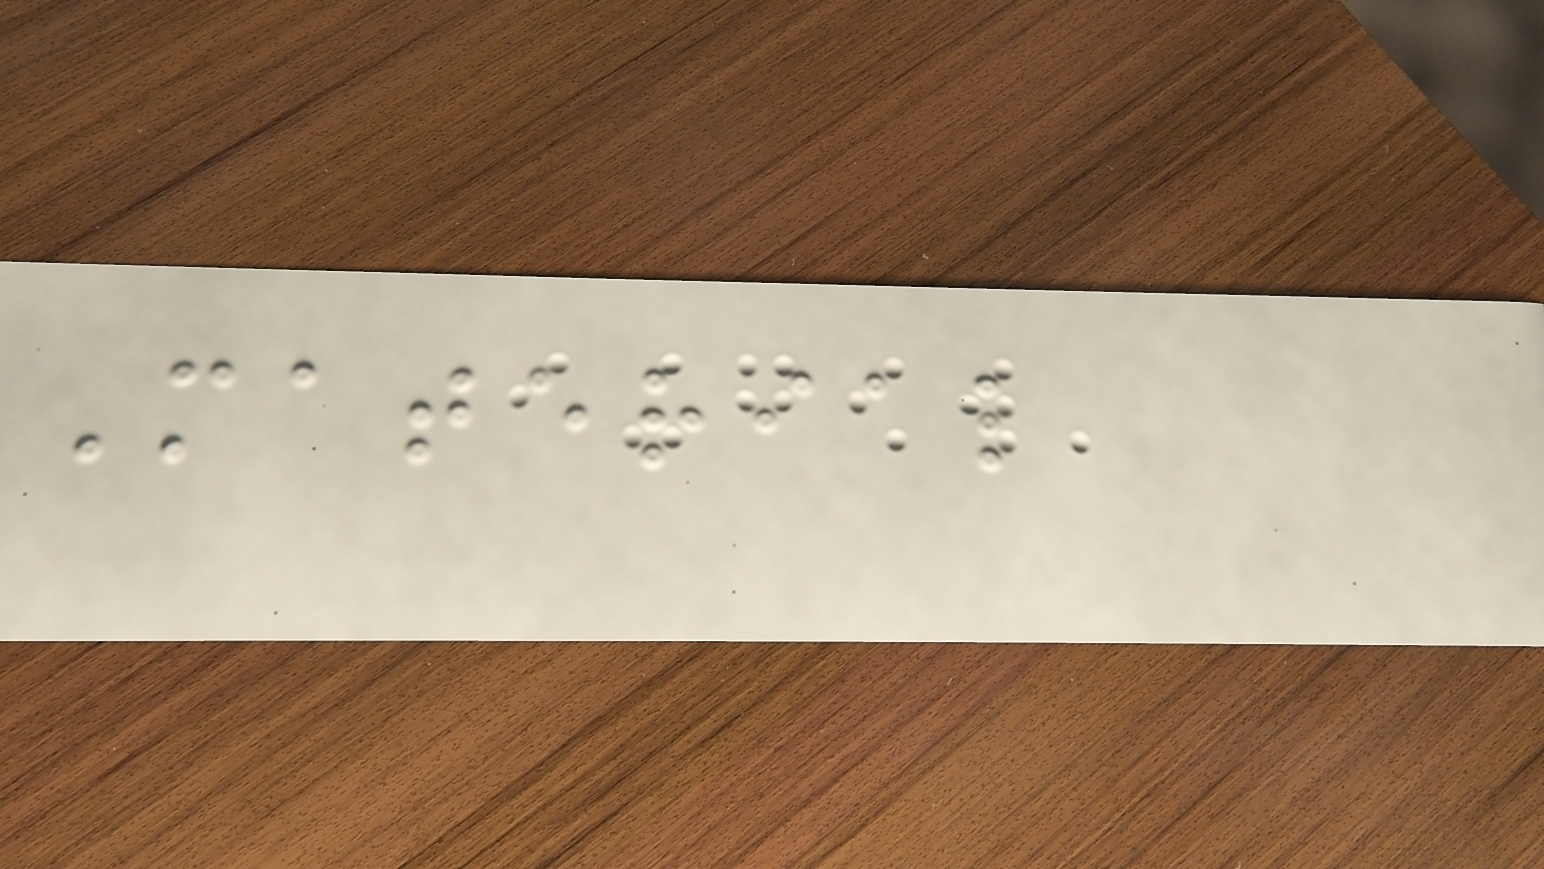Material
